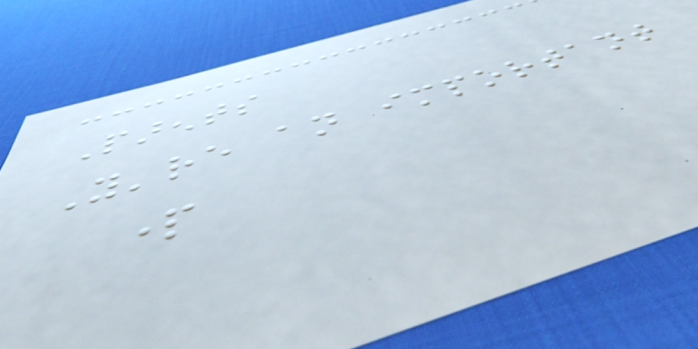Parents
You're an important
part
